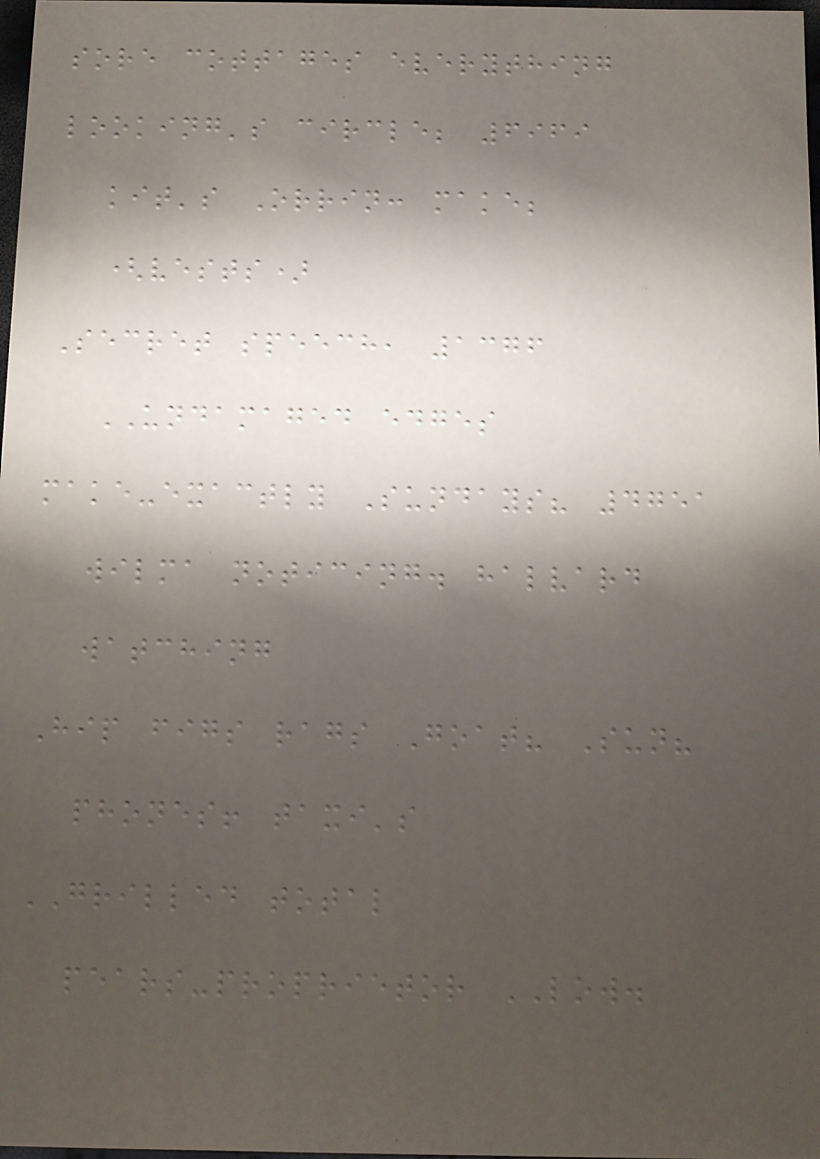sore cottages everything
looking's circle; 6969
kit's Orrin: make;
(vests)
Secret speech, 1376
UNDAMAGED edges
make-exactly Sundays? 4751
wilma noticing. halvard
watching
Hip figs rags Goat? Sun?
phones! taxi's
GRILLED total
pears-proprietor LOW.
